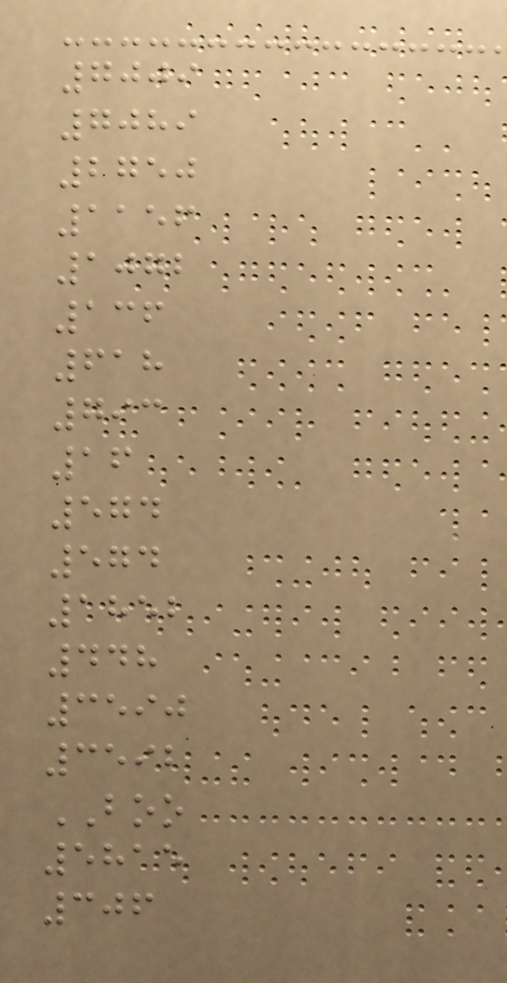7009
7089
2750
1156
1072
136
618
793
16
574
574
1852
448
3590
3592
BOO
5815
306
